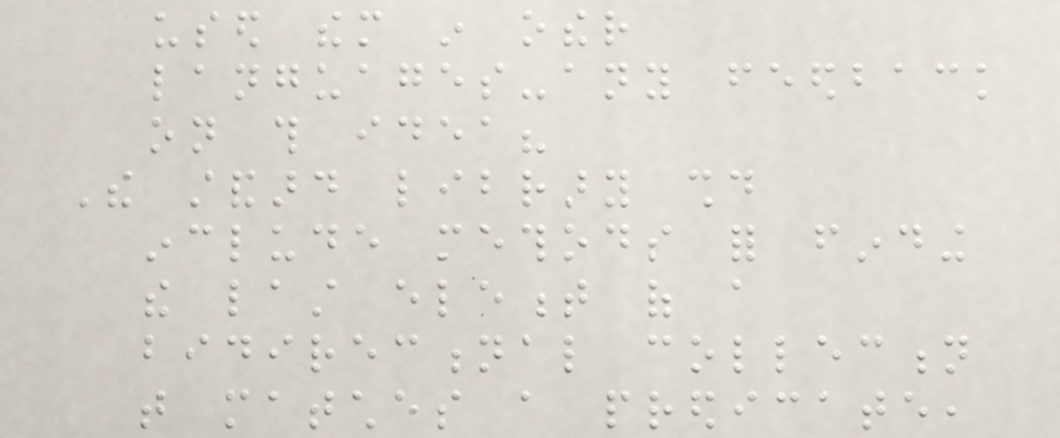used them in other
languages-any feedback
on this idea?
The standard library should
include methods for finding
the last element of a
bidirectional collection
that matches a predicate,
